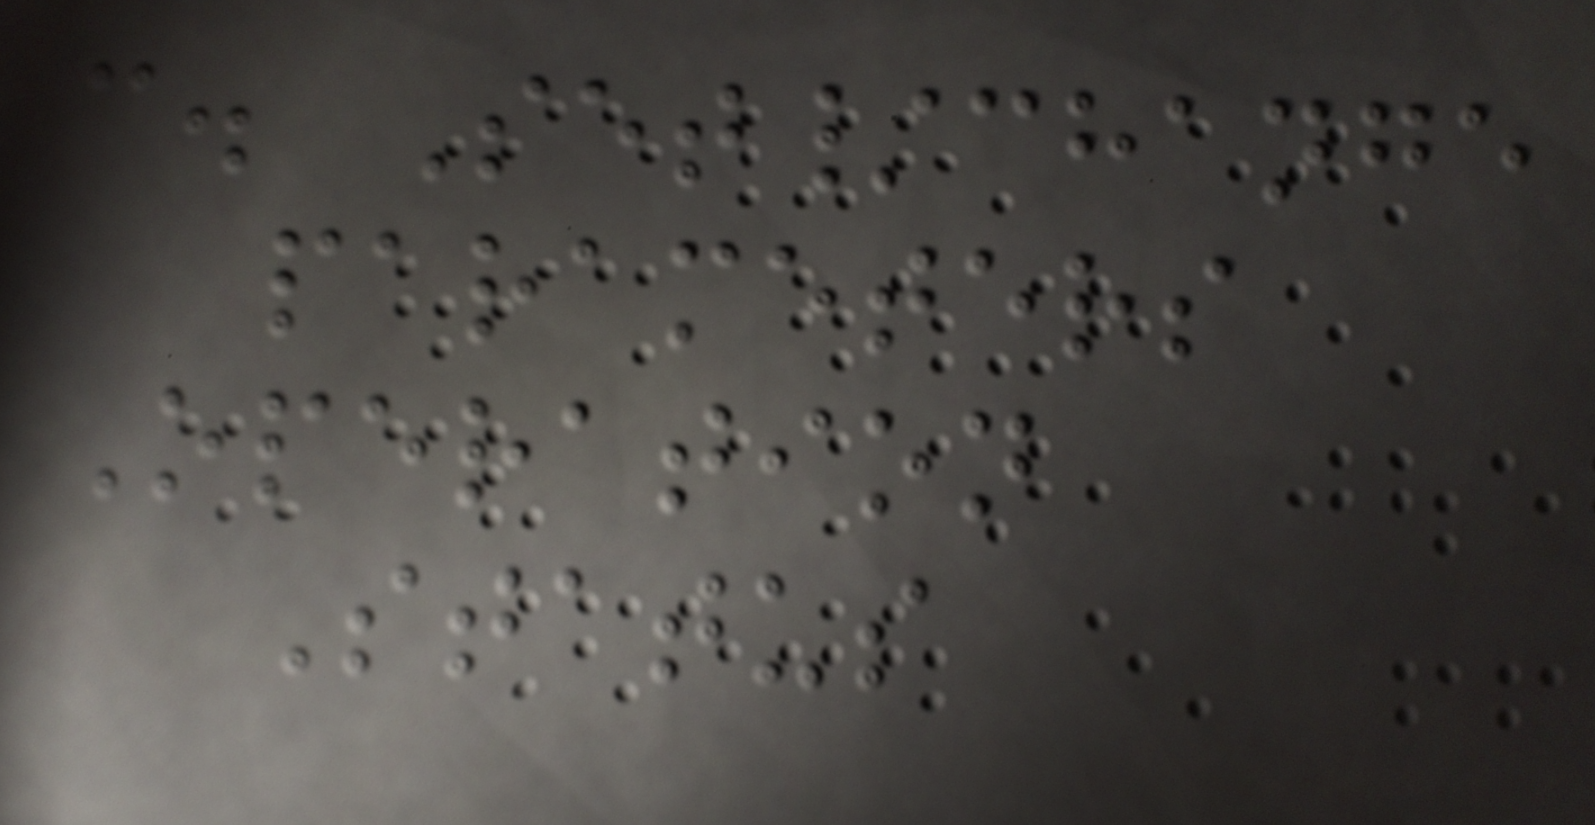c. Set/change
parameters
Operation
Status
